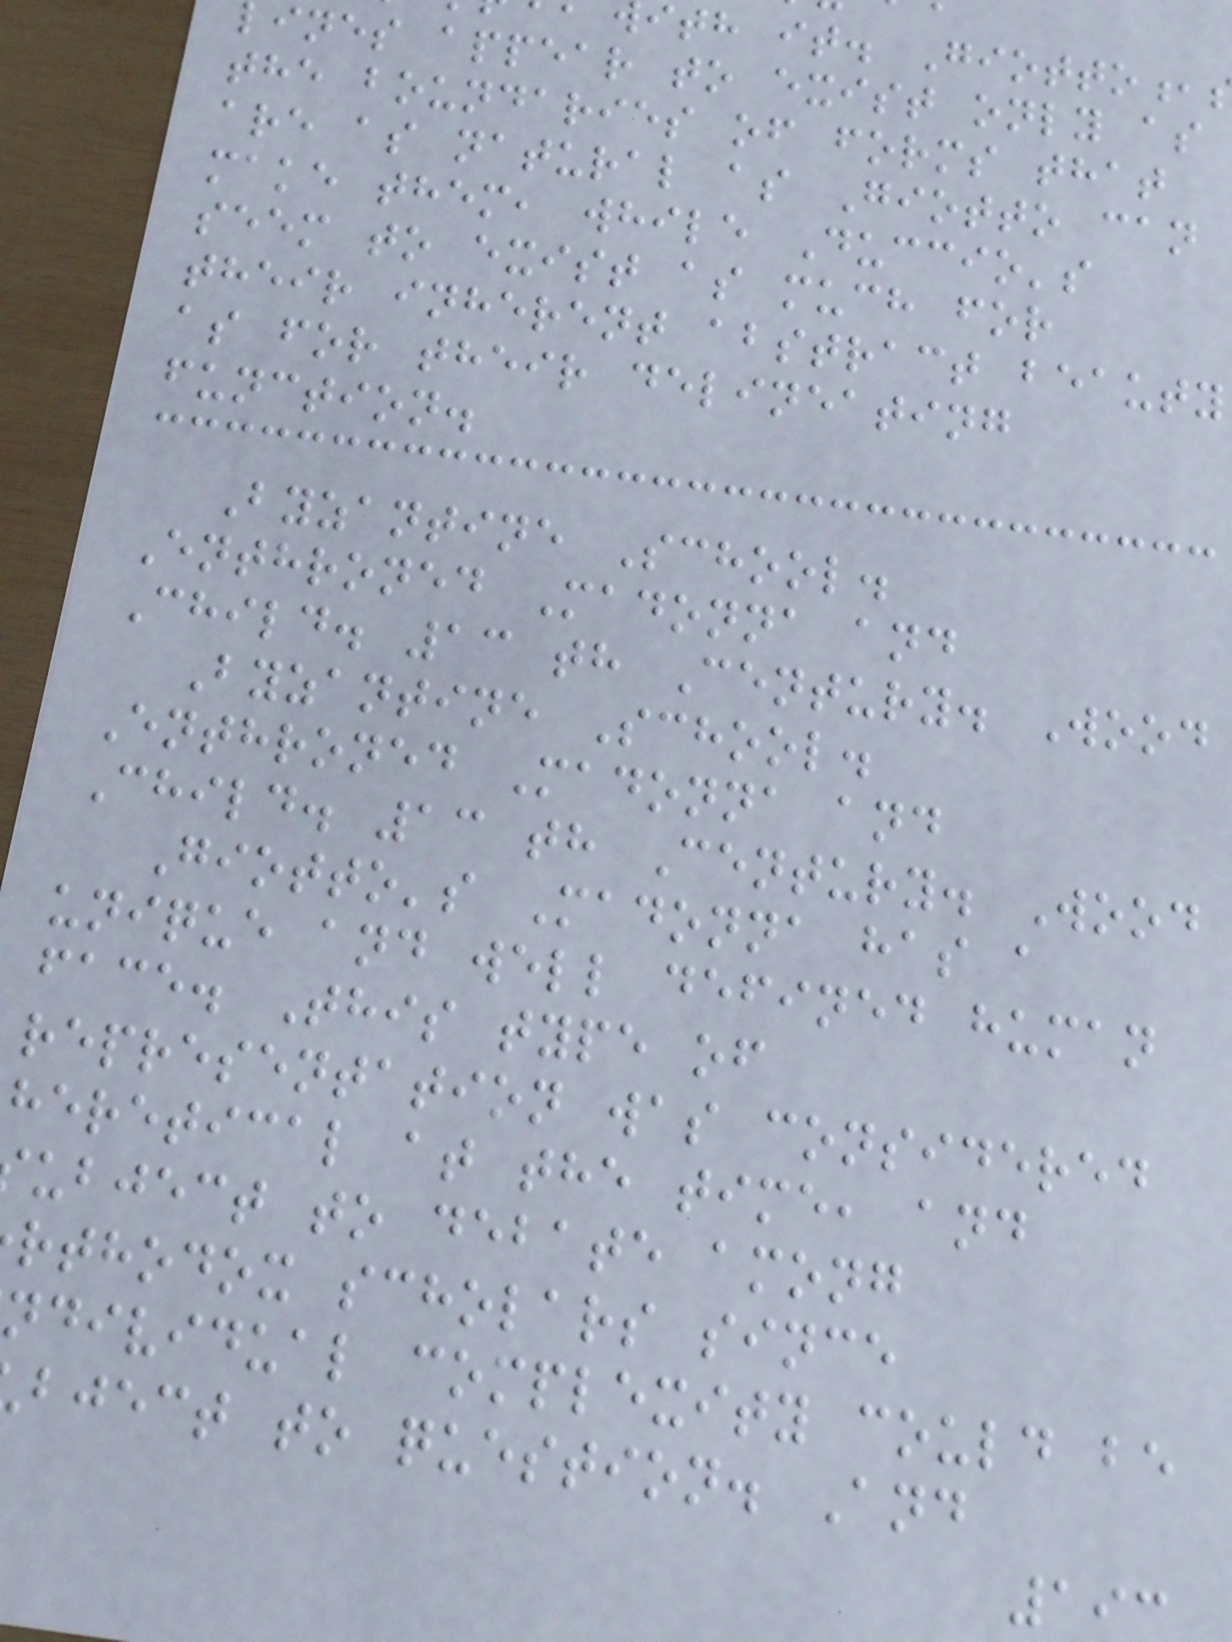ith it. Giotto
ines appear to exist only as
the boundaries of forms that
are as natural as Giotto can
make them, while Duccio's
seem to exist as much for
their inherent abstract beauty
as for their delineating
function.
Byzantine School.
Enthroned Madonna and
Child. 13 th Century. Wood
Byzantine School.
Enthroned Madonna and
Child. 13 th Century. Wood
Giotto's Madonna has a
unique and well defined human
face. This type of
representation was considered
heretical at the time, and
ubject to debate among
rthodox scholars since
ndividual complexity could be
bject to question. And
